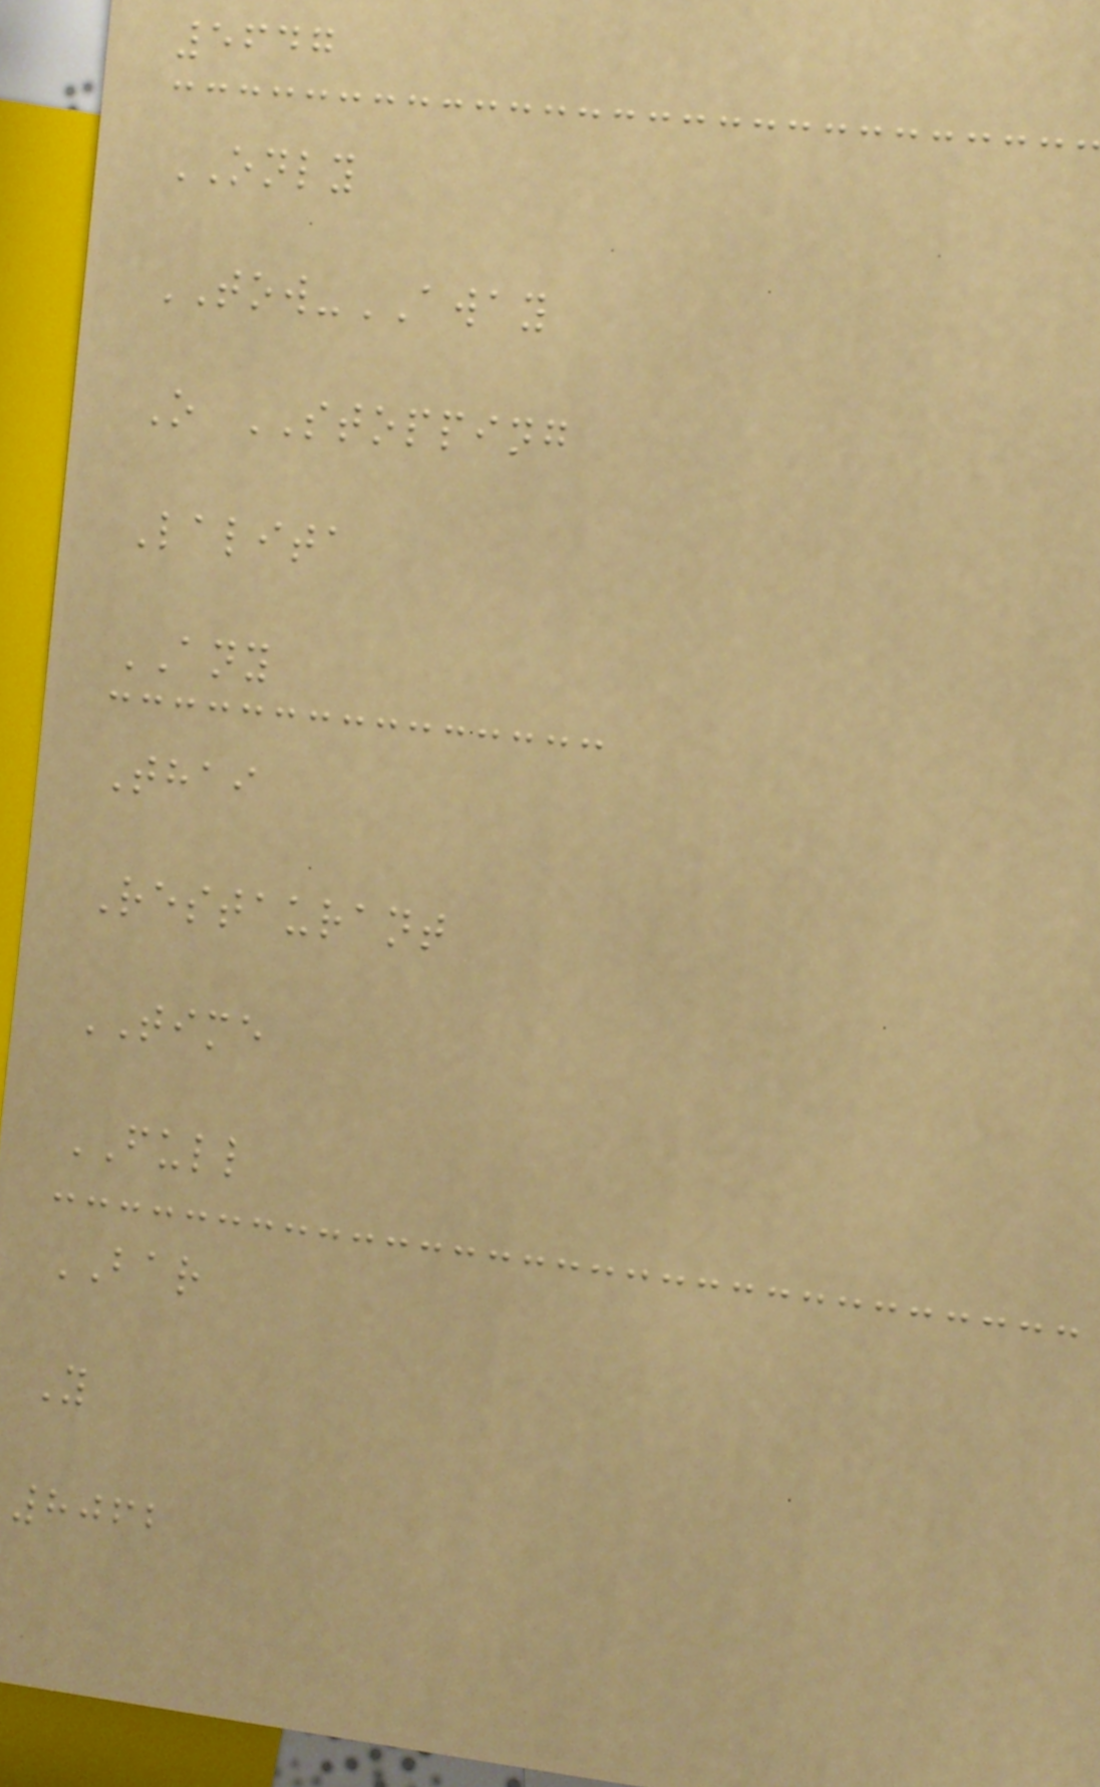5647
ONLY
TOW-AWAY
O STOPPING
Lalita
ANY
Thai
Restaurant
TIME
FULL
BAR
Y
8062
